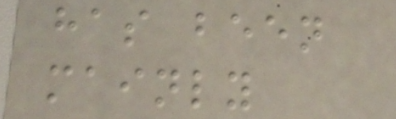has been
mainly
